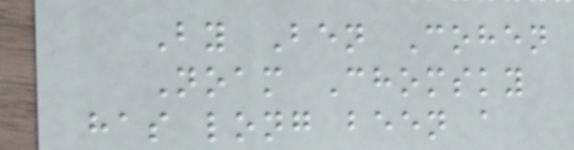By Ben Cohen
Noam Chomsky
has long been a
